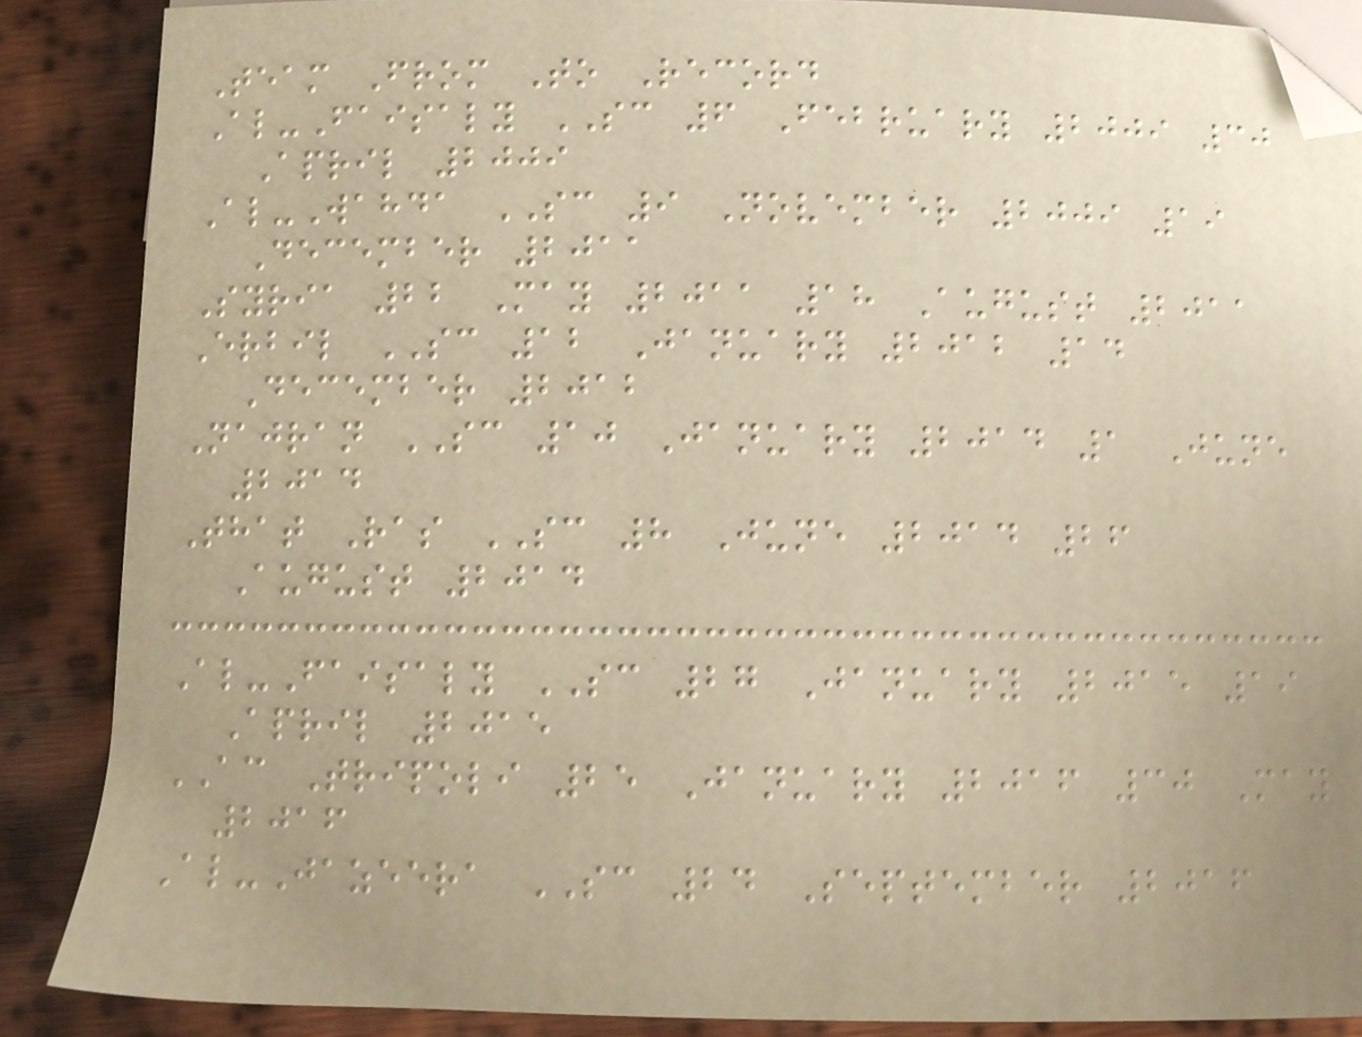Team From To Record
Al-Faisaly SC 6 February 2009 30
April 2009
Al-Wahda SC 9 November 2009 19
December 2011
Syria 22 May 2011 18 August 2011
Erbil SC 12 January 2012 14
December 2012
Najran SC 10 January 2014 1 June
2014
That Ras SC 8 June 2014 26
August 2014
Al-Faisaly SC 27 January 2015 19
April 2015
AC Tripoli 25 January 2016 30 May
2016
Al-Jazeera SC 24 September 2016
